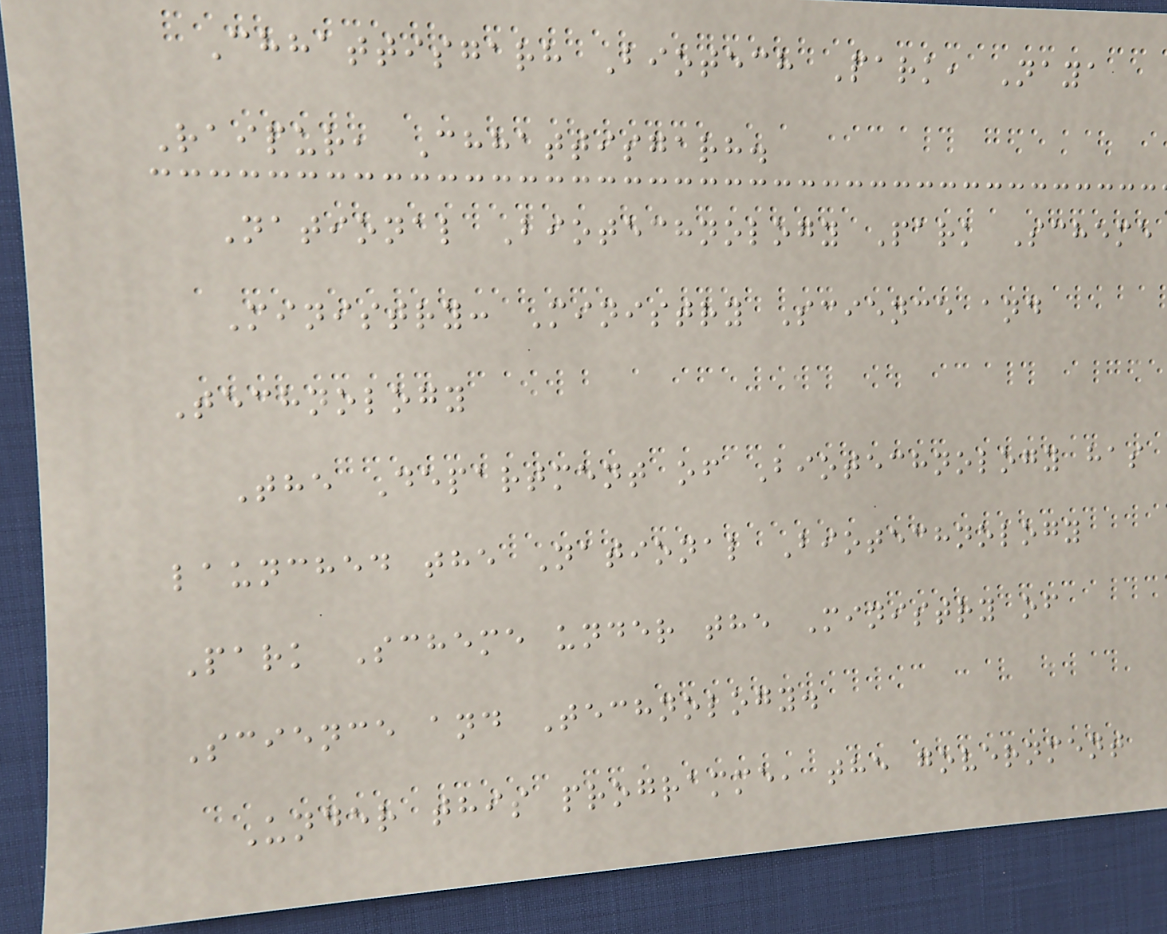Chhattisgarh Biotech Park, Naya
Raipur, Chhattisgarh.
National Biotechnology Park Scheme
Ministry: Ministry Science and
Technology
The Department of Biotechnology has
launched the National Biotechnology
Park Scheme under the Ministry of
Science and Technology.
Under this programme, the government
